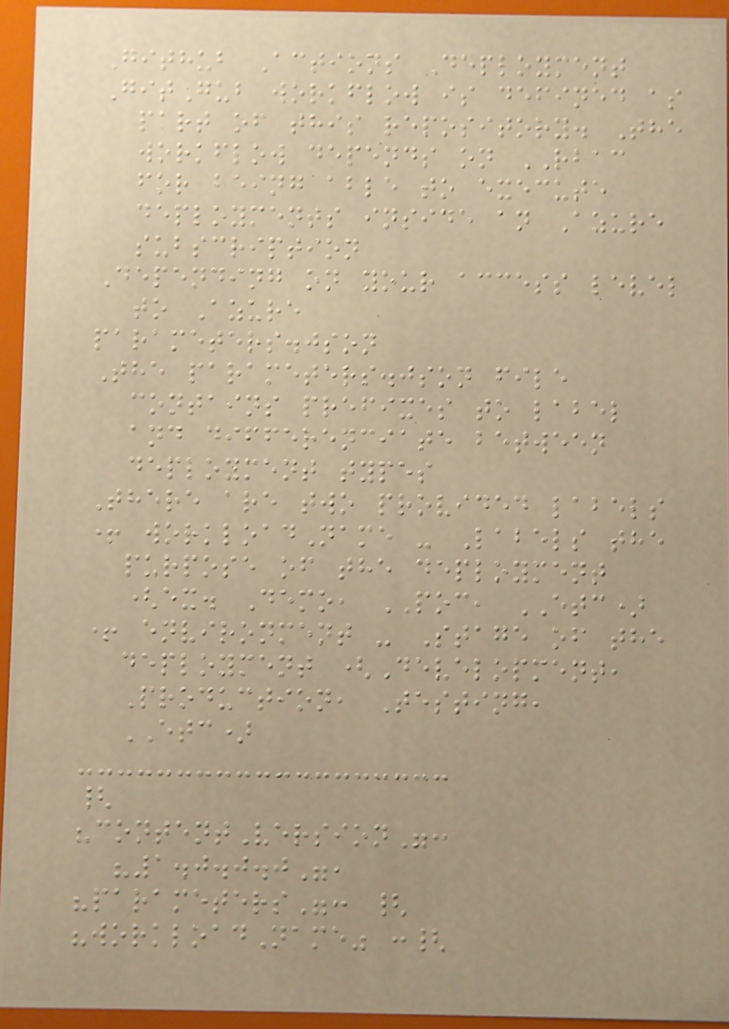Github Actions Deployment
GitGub workflow is defined as
part of this repository. The
workflow depends on RBAC
for being able to execute
deployments inside an Azure
subscription
Depending on your access level
to Azure
parameters.json
The parameters.json file
contains prefixes to label
and differenciate between
deployment types
There are two provided labels
+ workloadName - Labels the
purpose of the deployment
(ex. Demo, POC, ETC)
+ environment - Stage of the
deployment (Development,
Production, Testing,
ETC)
{
"contentVersion":
"1.0.0.0",
"parameters": {
"workloadName" :{
